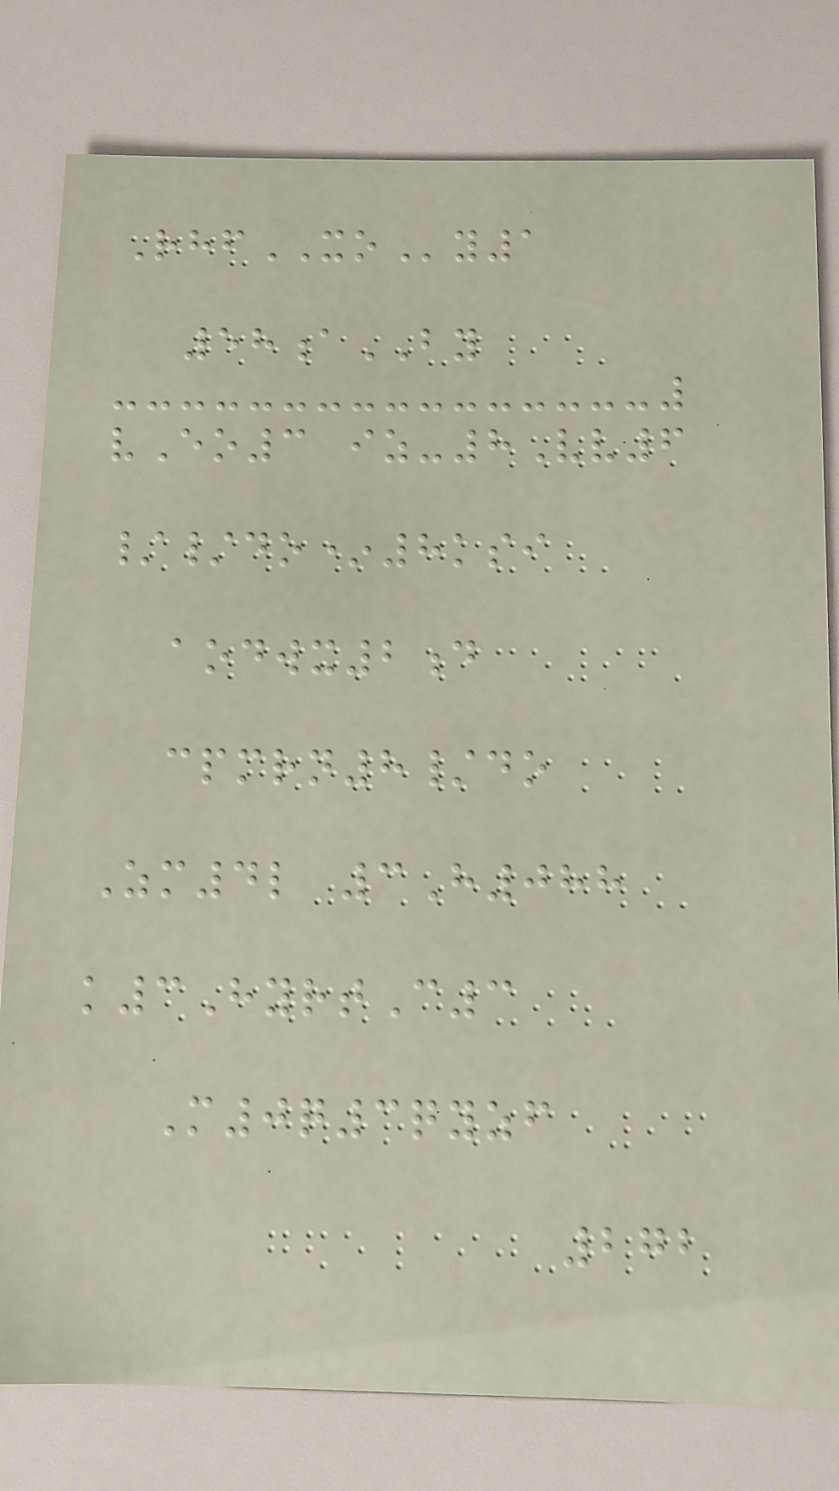RhfXOy1
58aBY
vEo3 iz-8Vv6
//do*8ksi
aodwx2d
cpmrn8/do
Zm4l 3H088
k3HyrtC3
M0q3qyzf
272
